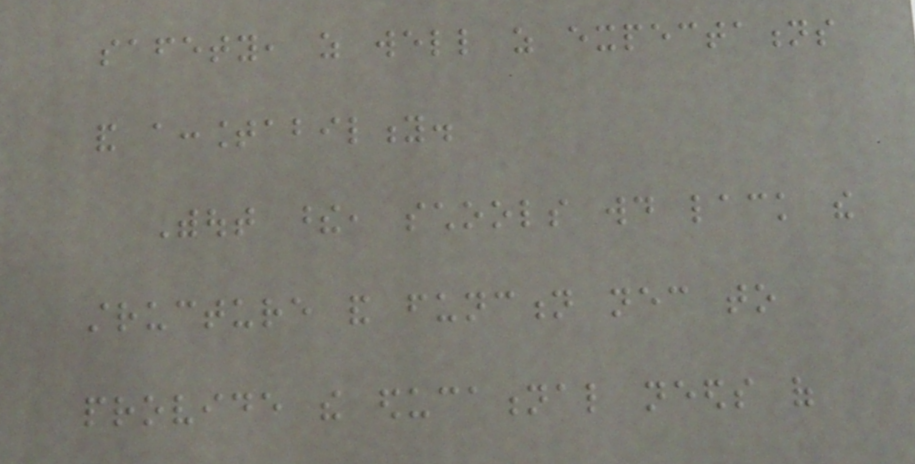safety, as well as expectations
and accountability.
Without these, schools would lack the
structure and function necessary to
provide the educational needs of
